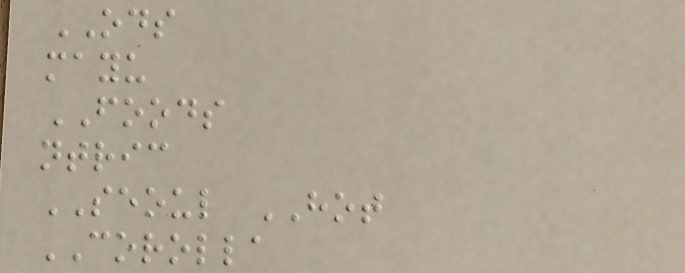ODS
mayu
FOODS
ntric
SEOUL HOT
COROLLA
